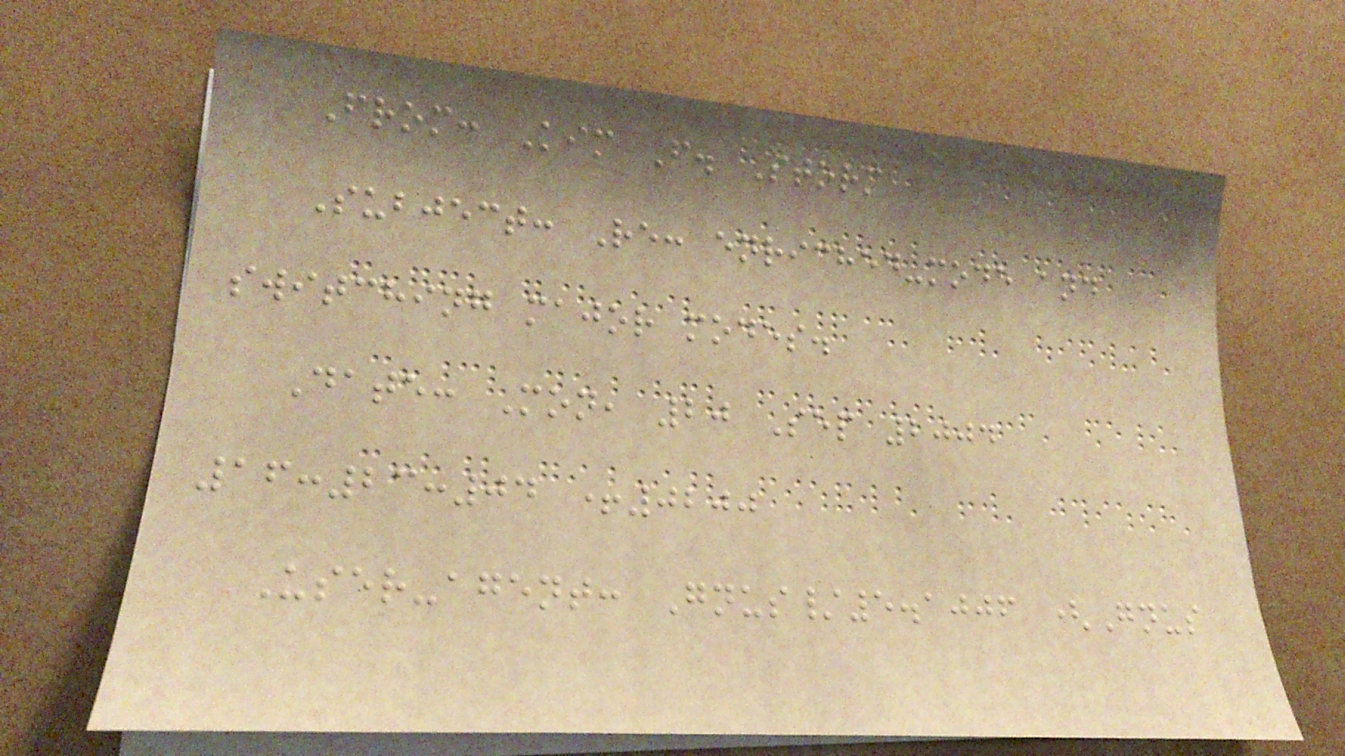From: Kim F. Storm
Subject: Re: enriched-mode and
switching major modes.
Date: Mon, 20 Sep 2004
16:23:04 +0200
User-agent: Gnus/5.1006 (Gnus
